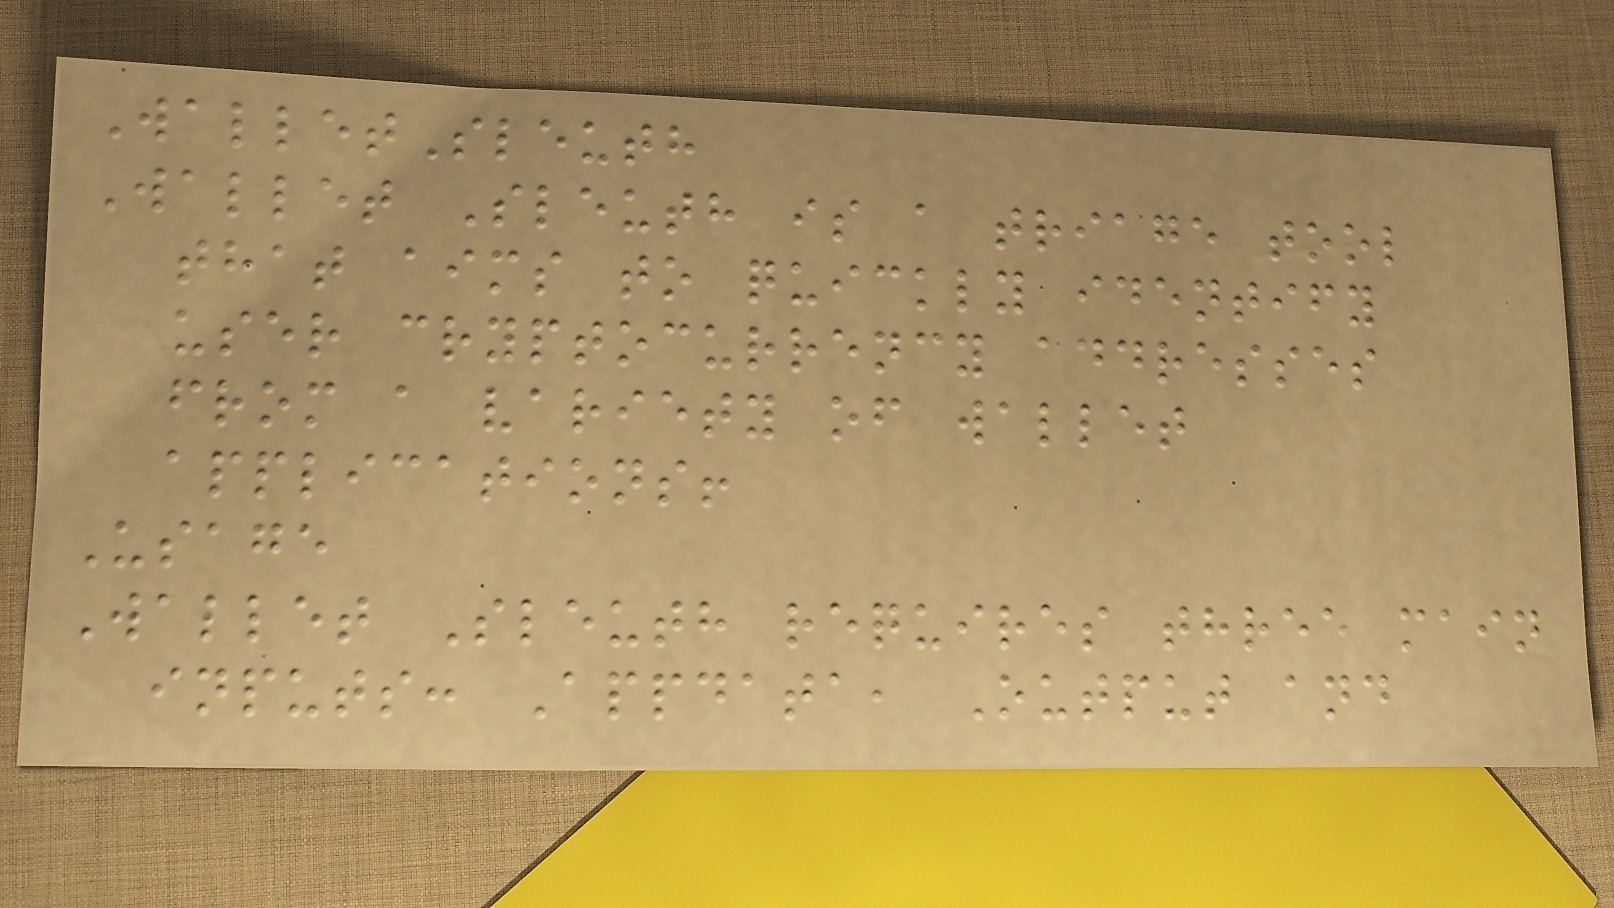WalletSleuth
Wallet Sleuth is a triage tool
that aims to quickly identify
user cryptocurrency addresses
from a variety of wallet
applications!
Usage
Wallet Sleuth requires three main
inputs: Appdata, Output and
